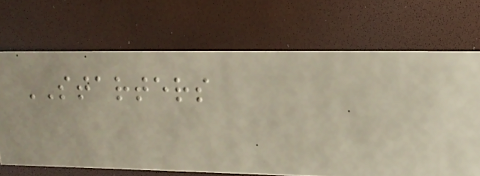STARTERS
